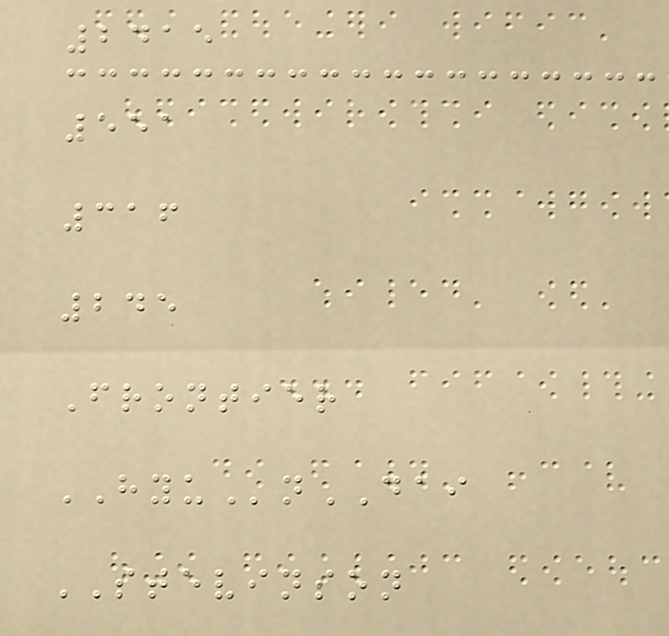2415
551
316
245
Frontier
HYUnDAI
STEVINSON
